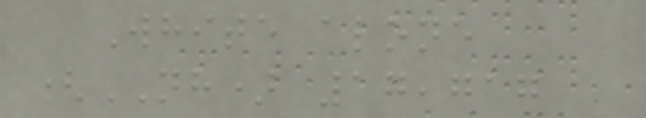White alone
(NH) 17,717
